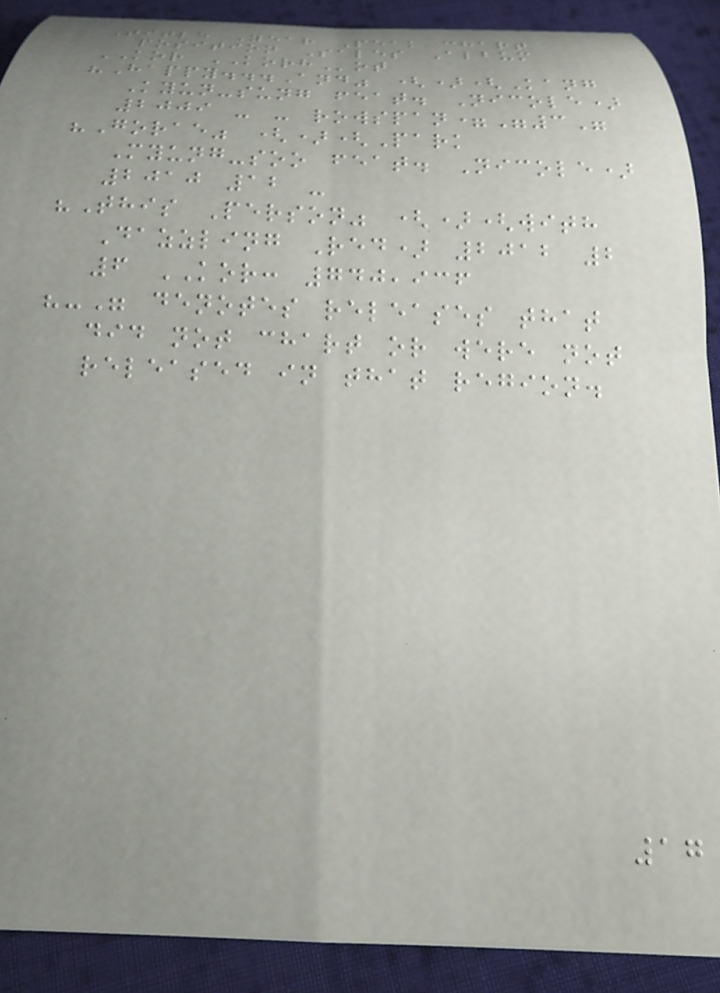Title Year Peak chart
position Sales Album
KOR KORHot
"Happy...And" ()(Kang
Kyun-sung feat. Nicole)
2009 - - rowspan="3"
"Gorae" ()(Park
Myung-soo feat. Nicole)
2010 12 -
"This Person" ()(with
Dazzling Red) 2012 2
6 KOR: 740,936
"-" denotes releases that
did not chart or were not
released in that region.
17
